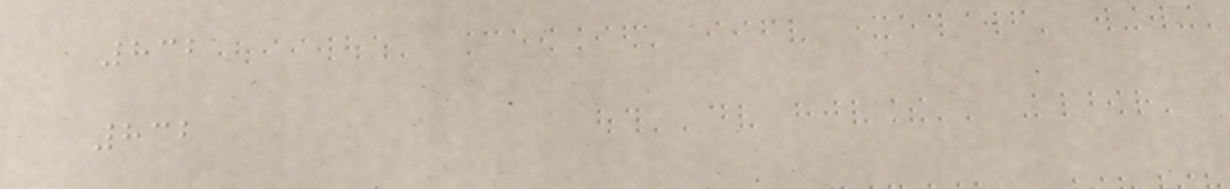832
832
